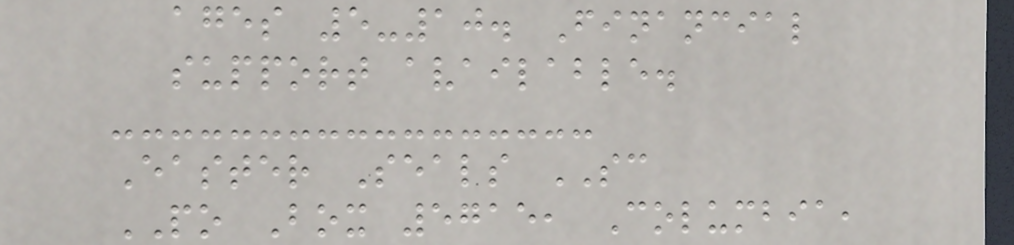ages 5-10. Financial
support available.
Easter Seals SC
PO Box 5715, Columbia,
